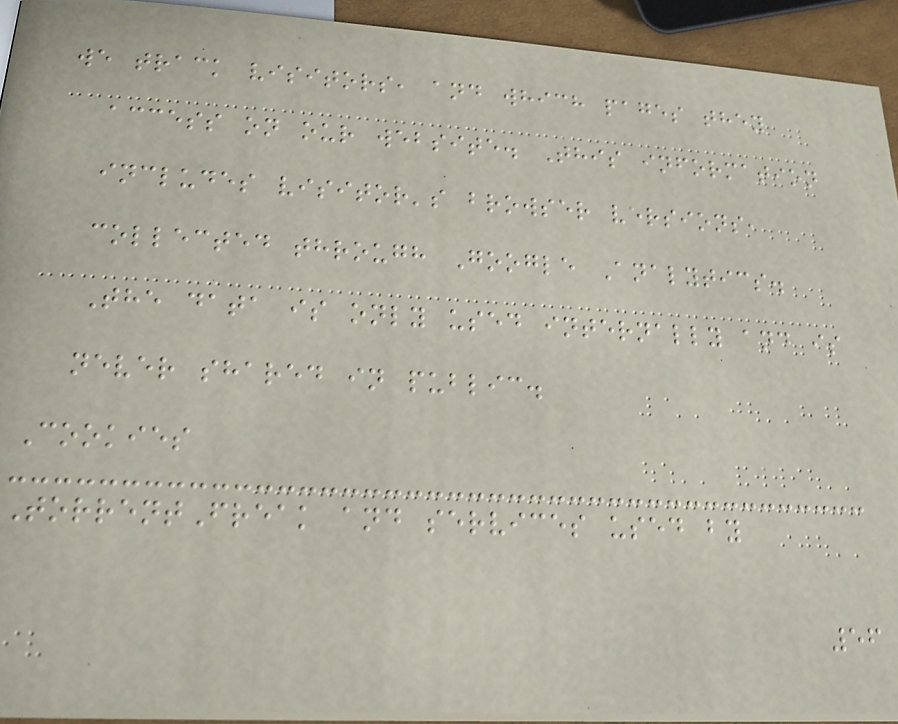we track visitors, and which pages they
access on our website. This information
includes visitor's browser versions,
collected through Google Analytics.
The data is only used internally and is
never shared in public.
Cookies
TorrentFreak and services used by
56
